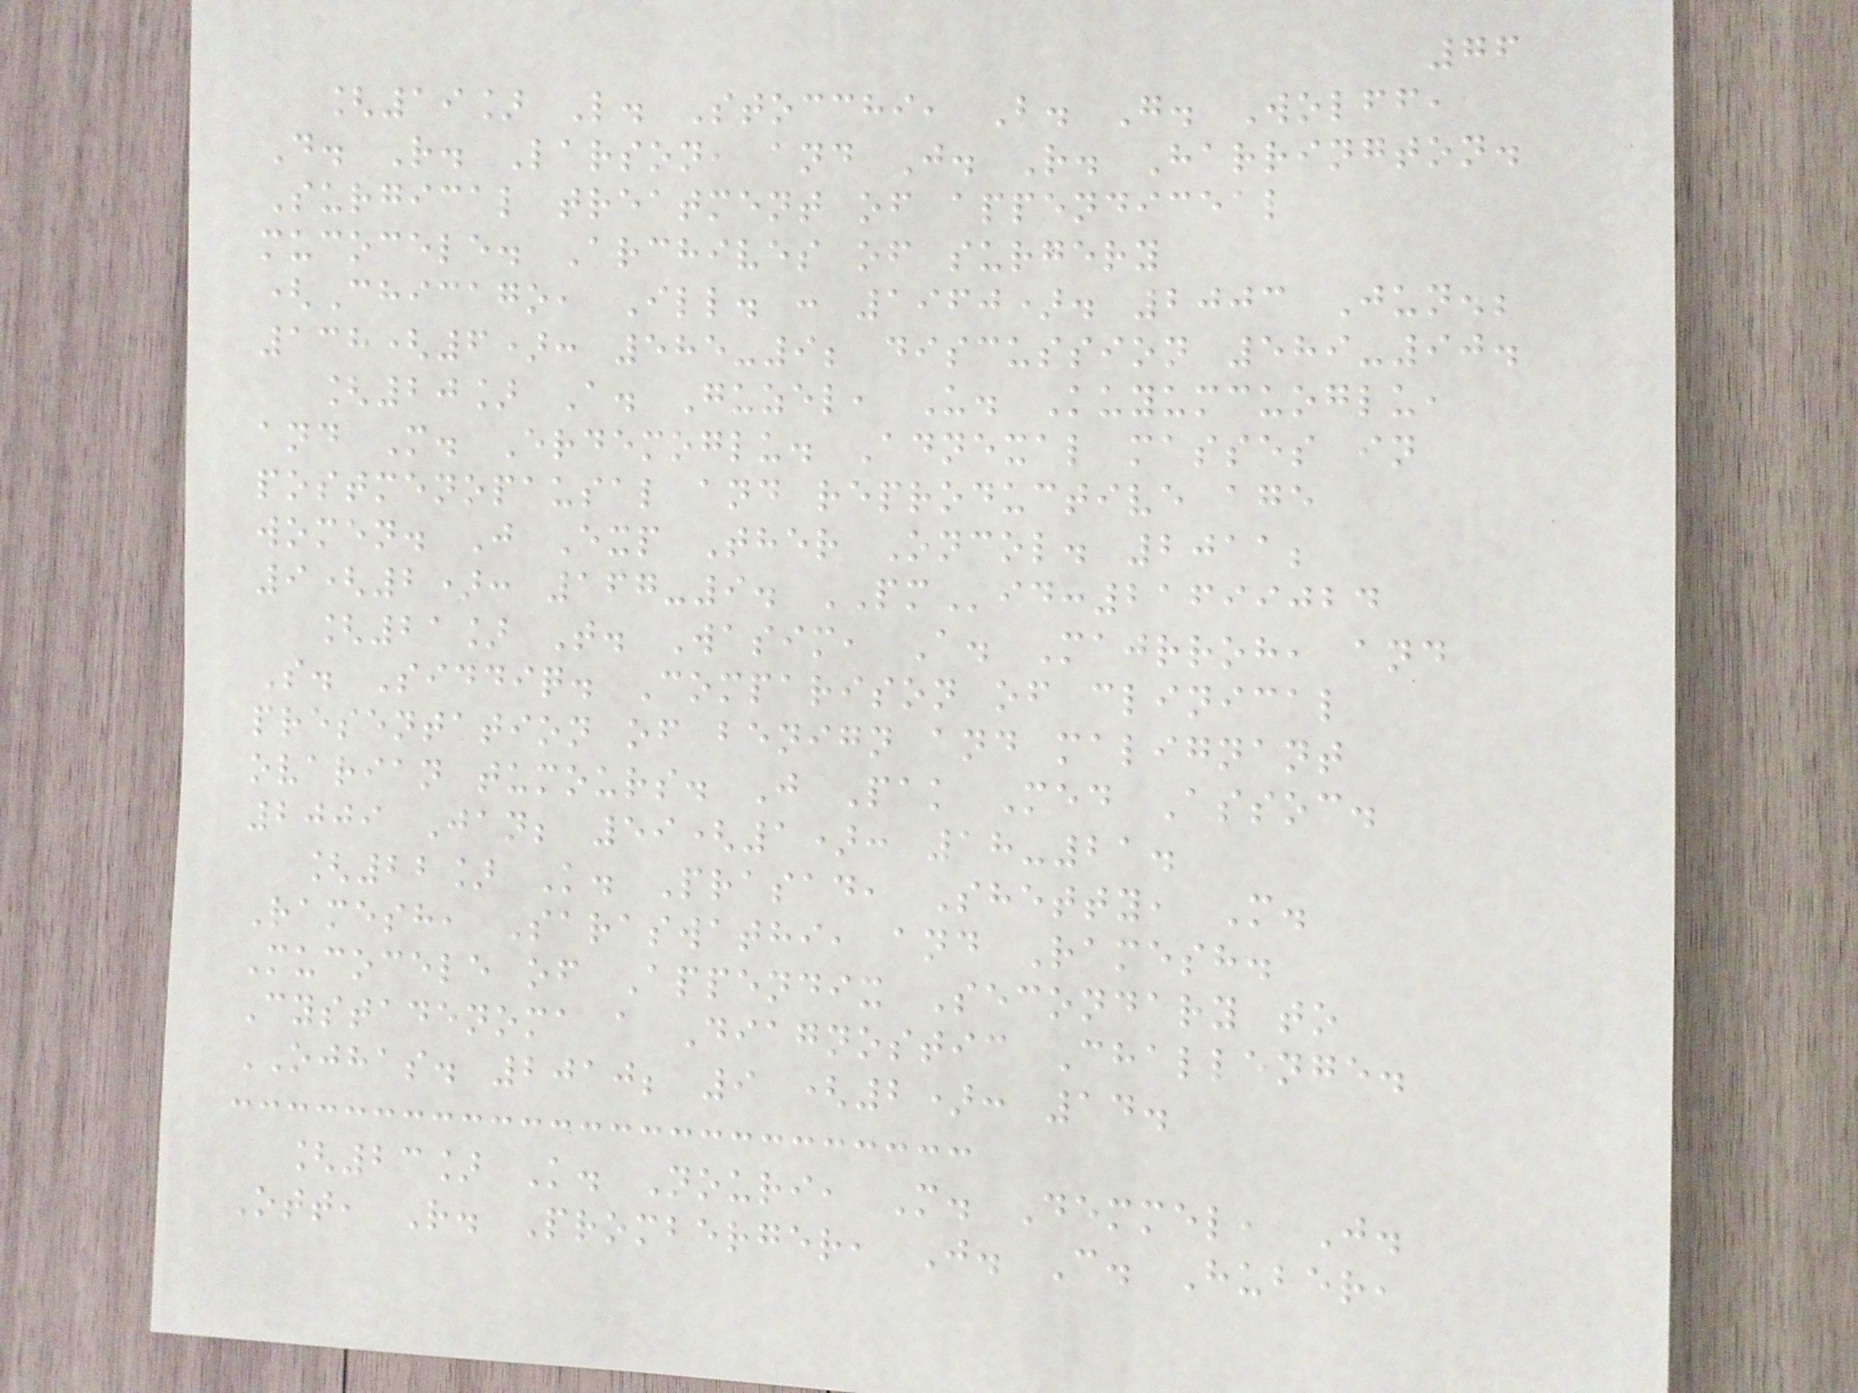76
[19] L. Stocchi, B. G. Wolff,
D. R. Larson, and J. R. Harrington.
Surgical treatment of appendiceal
mucocele. Archives of surgery
(Chicago, Ill. : 1960). 2003 Jun.;
138(6): 585-9; discussion 589-90.
[20] A. Guzel, U. Kuyumcuoglu,
and M. Erdemoglu. Adnexal masses in
postmenopausal and reproductive age
women. J Exp Ther Oncol. 2011;
9(2): 167-9. PMid:21699024
[21] T. Wasim, A. Majrroh, and
S. Siddiq. Comparison of clinical
presentation of benign and malignant
ovarian tumours. J Pak Med Assoc.
2009 Jan; 59(1): 18-21.
[22] K. Prasad, Shetty, M.
Ramesh, Saraswathi, and Ramesh.
Mucocele of Appendix Secondary to
Cystadenoma a Diagnostic Challenge.
OJHAS. 2010; 9 (2): 14.
[23] K. Nouri, M. Demmel, J.
Ott, R. Promberger, J. C. Huber,
